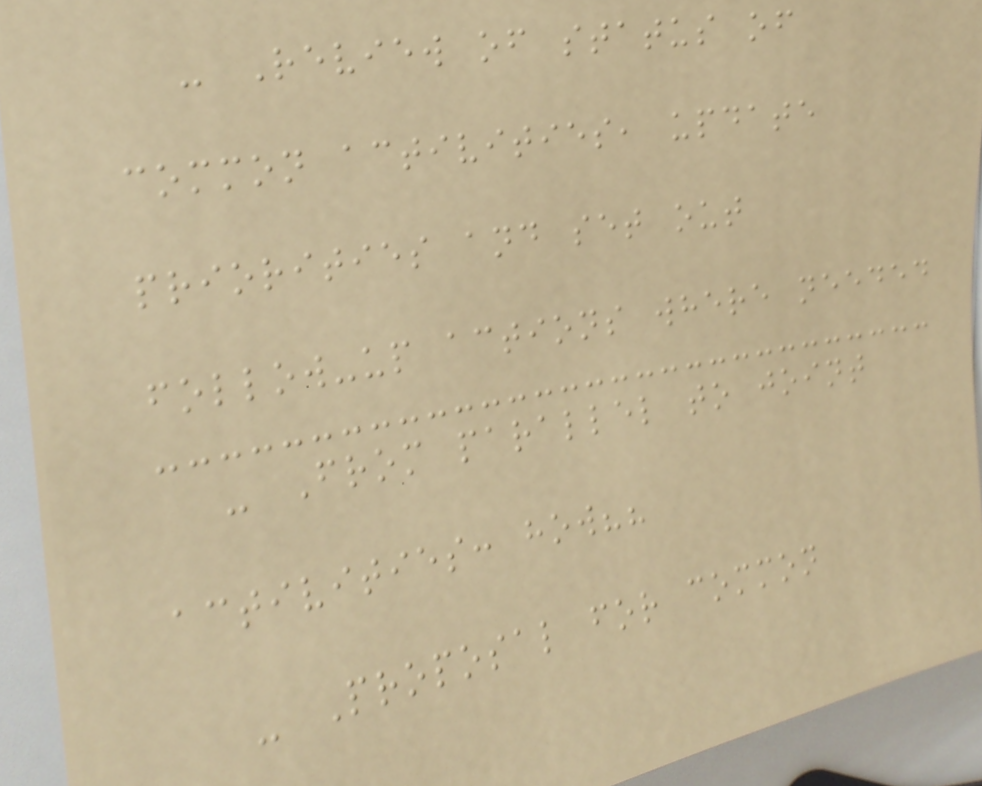- Review of status of
common activities, update
priorities and set out
follow-up actions where needed
- From parallel to joint
activities: how??
- Proposal for common
